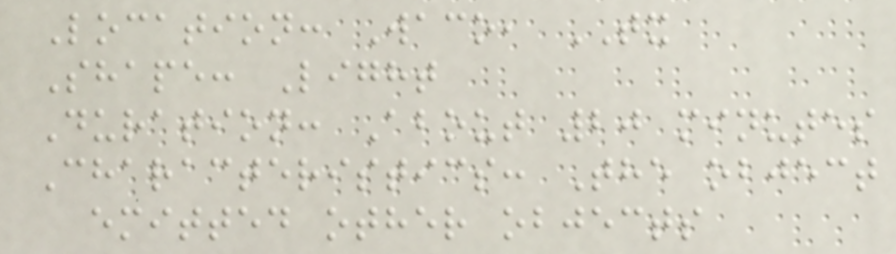Location: Waco, TX
Shape: Light
Duration: About 20 minutes
Characteristics: The object
emitted other objects
